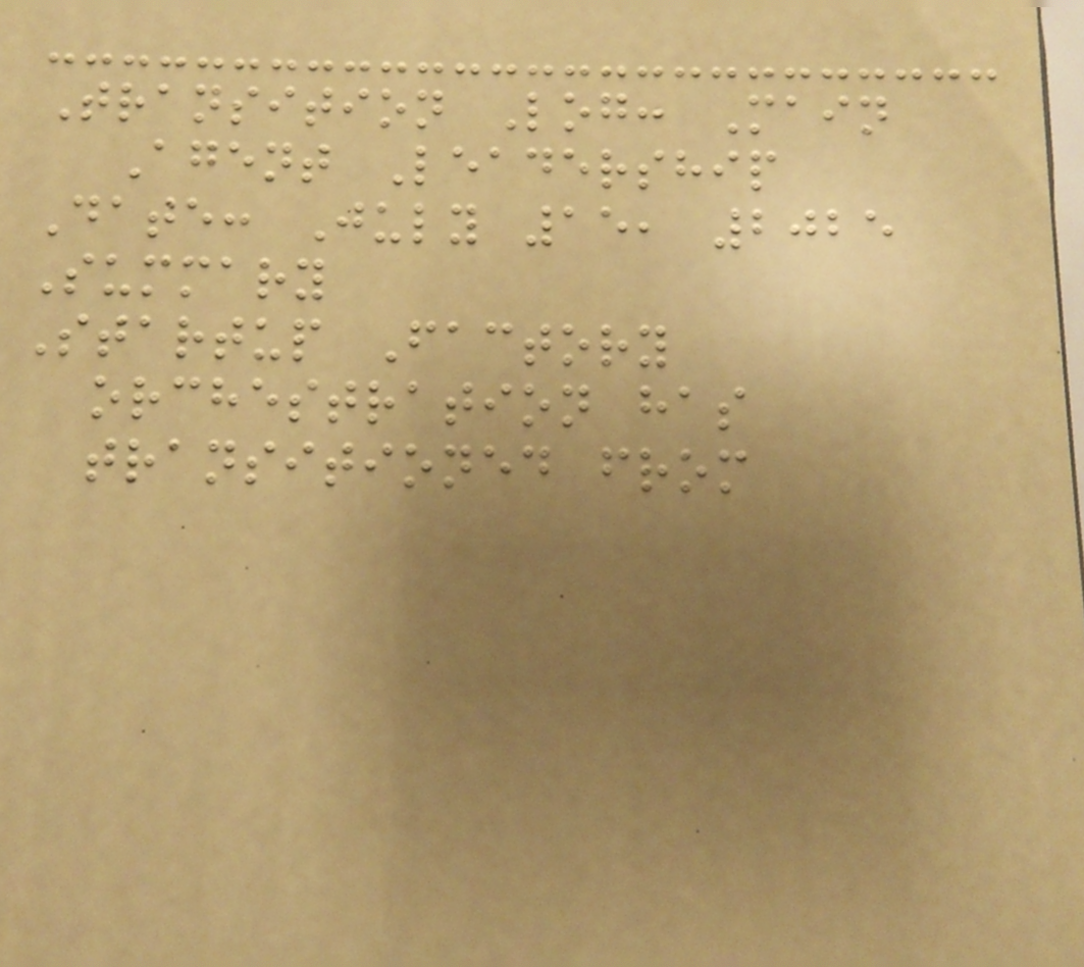Transition Log: Main
Agent Leadership
Date: July 15, 2025
Summary
Startup Factory
orchestration has
transitioned from
